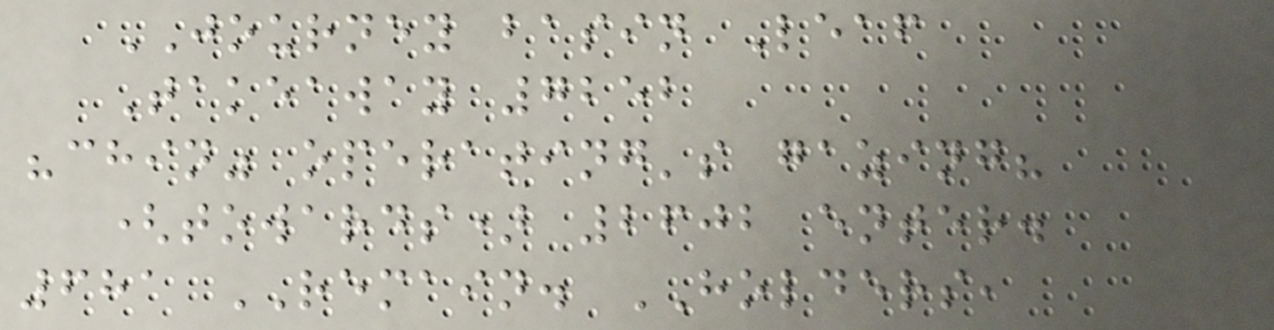JOURNEY basin Leaf
Takeaway 7252
"chin" operating's gazing?
(towards) 2602 enter.
681 REMAIN. HOLDERS,
